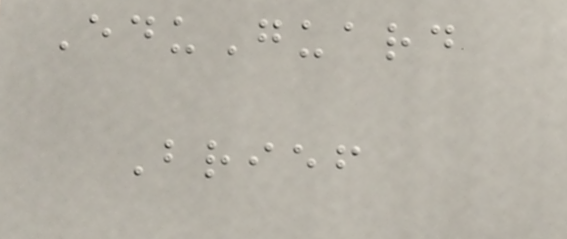EduGuard
Brief
